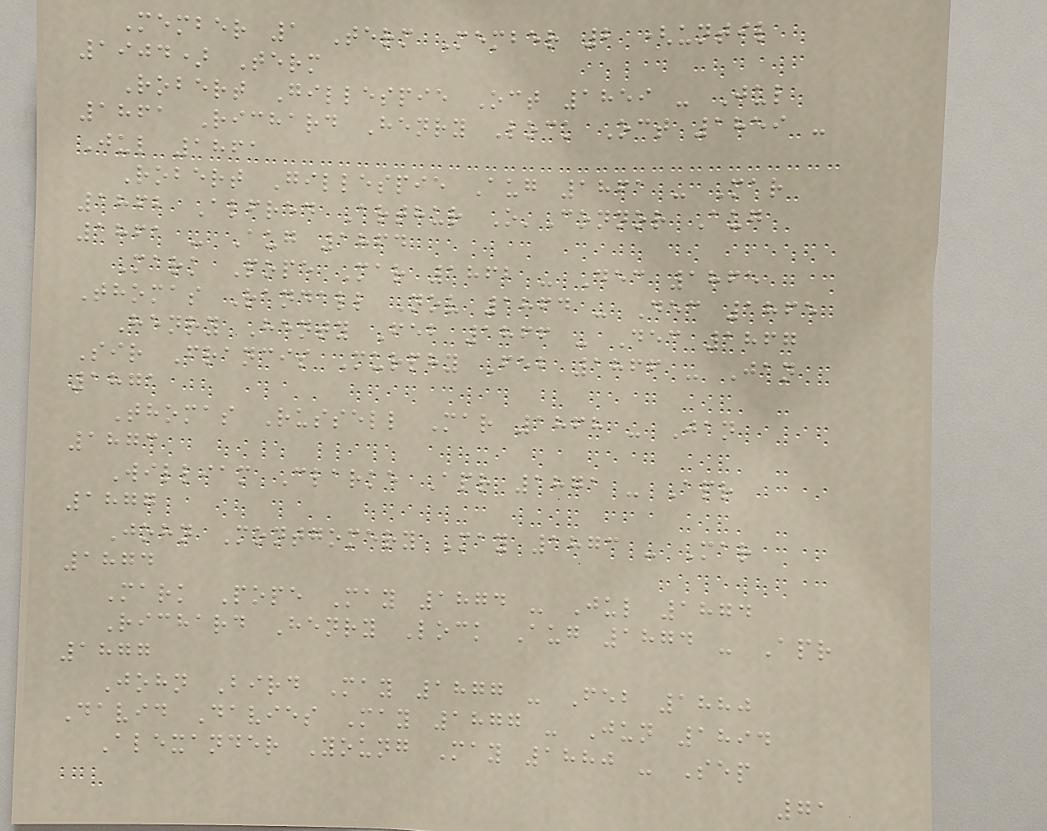Member 1 Term Member 2 (until
1904) Term
Robert Gillespie Oct 1859 - Jul
1861 Richard Henry Lock Oct 1859 -
Jul 1861
Robert Gillespie Aug 1861 - Mar
1862 Alfred Arthur O'Connor Aug
1861 - Aug 1864
Mark Pope Mar 1862 - Dec 1865
Thomas Randall Nov 1864 - Dec 1865
Henry Henty Feb 1866 - Dec 1867
Sir Francis Murphy Feb 1866 - Jan
1871
Thomas Russell Mar 1868 - Jan
1873
William Clarke Apr 1871 - Apr
1877
John Montgomery May 1873 - Mar
1874
Mark Pope May 1874 - Jul 1874
Richard Henry Lock Aug 1874 - Apr
1877
John Bird May 1877 - Feb 1880
David Davies May 1877 - Jun 1894
Alexander Young May 1880 - Sep
71
